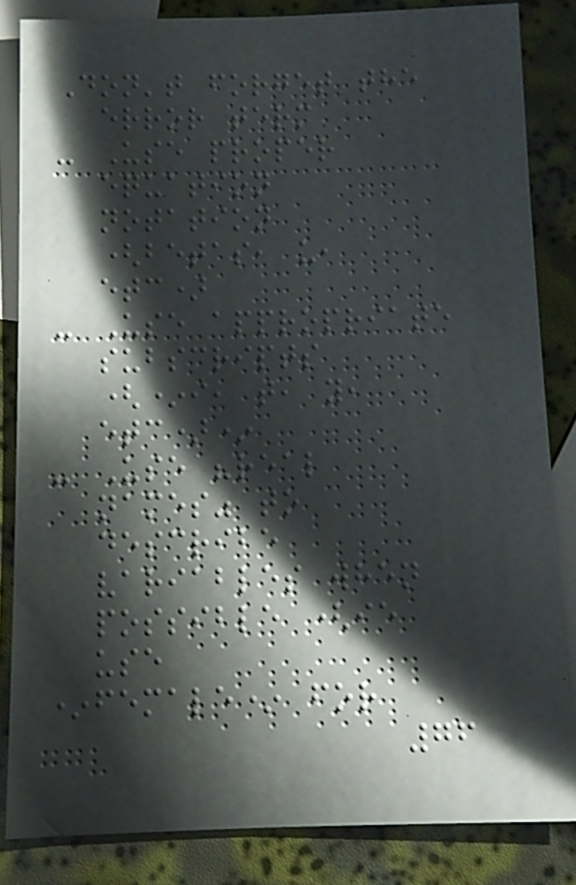Don't forget the
error term
- Use proper
equation
notation
(betas, u,
etc)
- Use appropriate
subscripts
(*i, t, y,
etc)*
- Use "real
names" to
describe
variables when
possible (ie
use
*female* for
76
